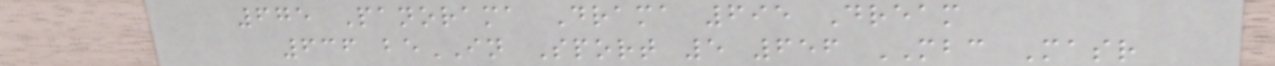675 Panorama Drama 695 Dream
636 beIN Sport 5 656 MBC Masr
